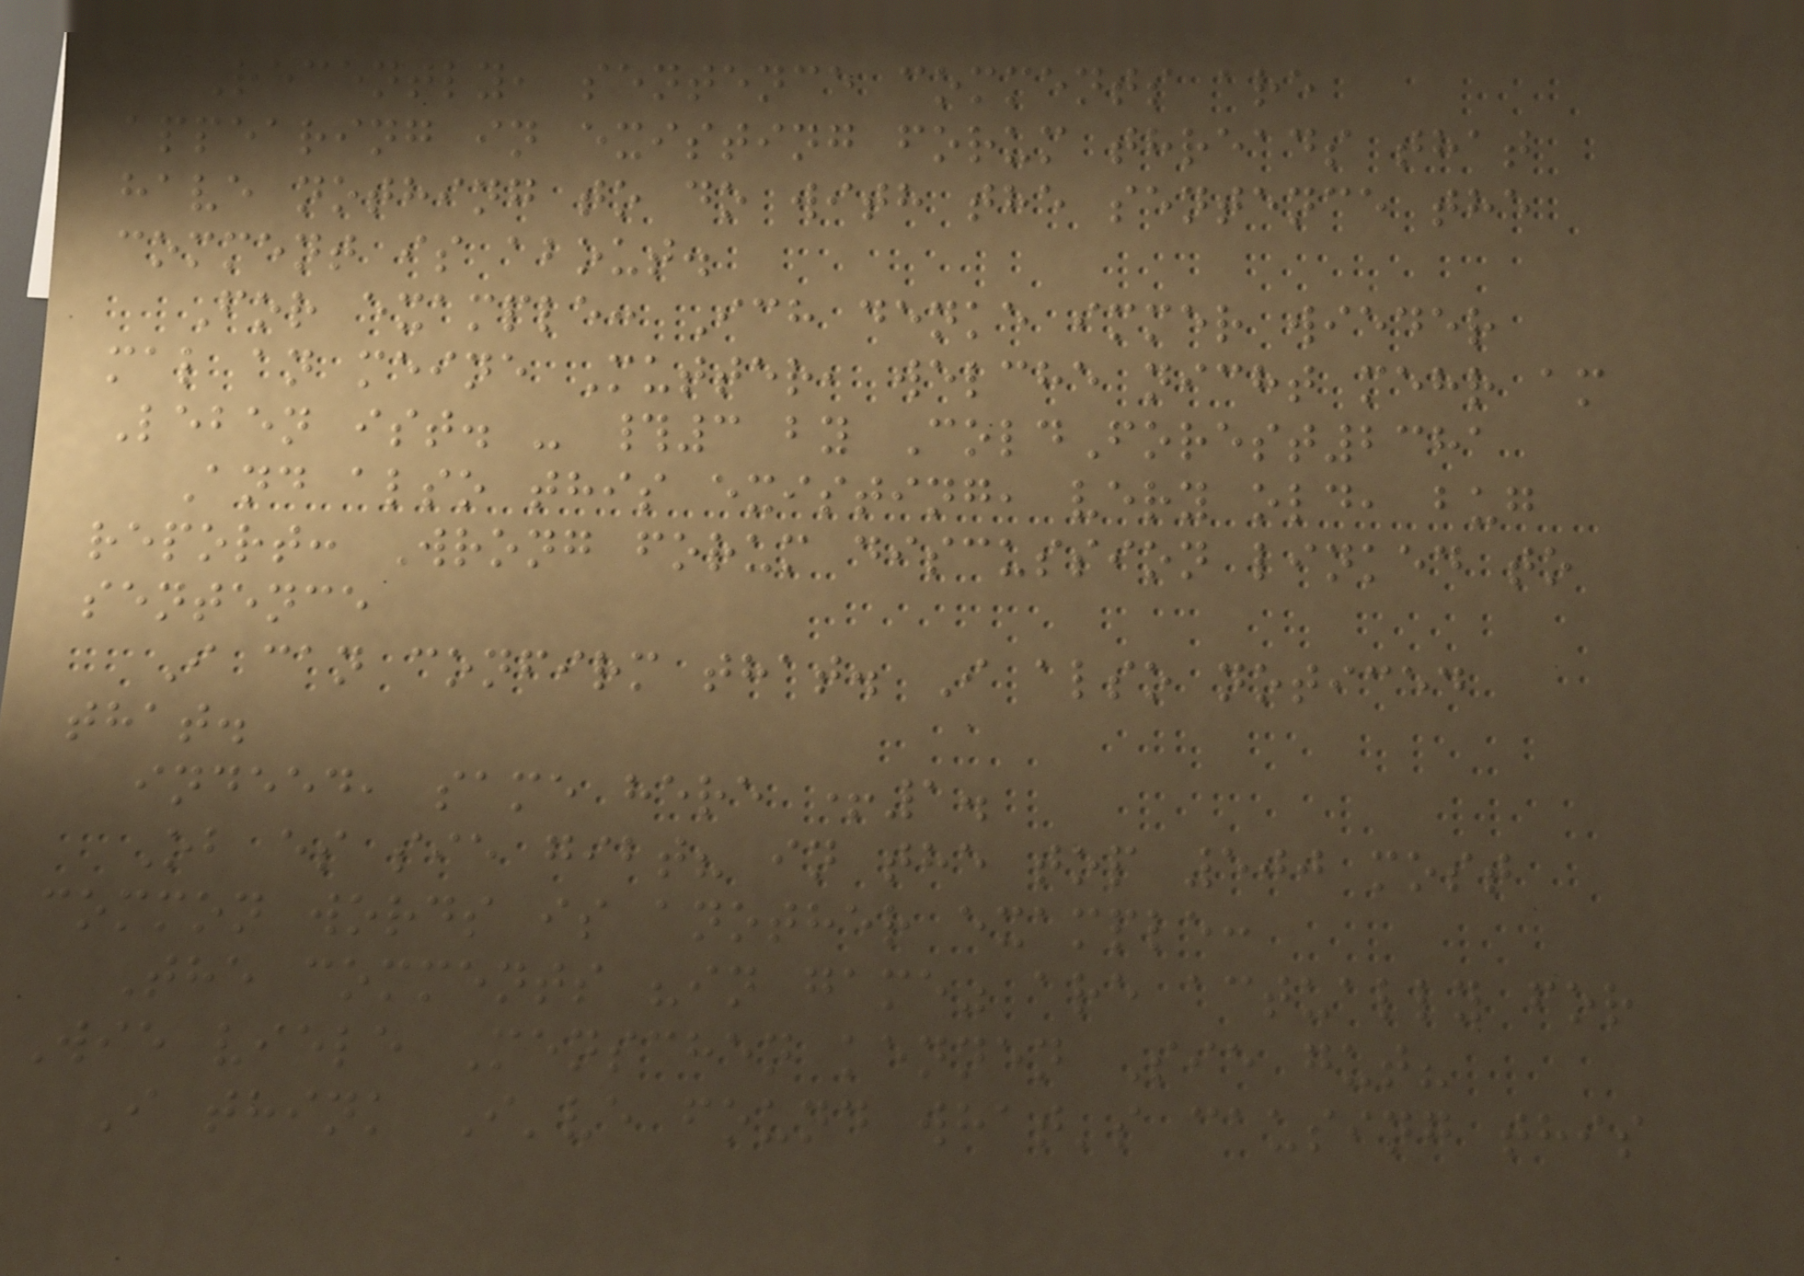Recently, sentence comments are
appearing in existing forum threads that
have nothing to do with the sentence the
comment is about.
For example: Ich denke immer wieder
mal an meine Mutter, welche nicht mehr am
Leben ist. - #3 by ColdForest2381
And also this existing, very old, bug
report: Wrong forum discussion linked to
sentence
I can confirm that. I also noticed
that.
indeed, same here +1.
Ob es sie gibt? in the top 500 most
common words is another example:
The comments "in game" are actually for
Wie viele Menschen kennen Sie gut?
I think I've found what's causing this
